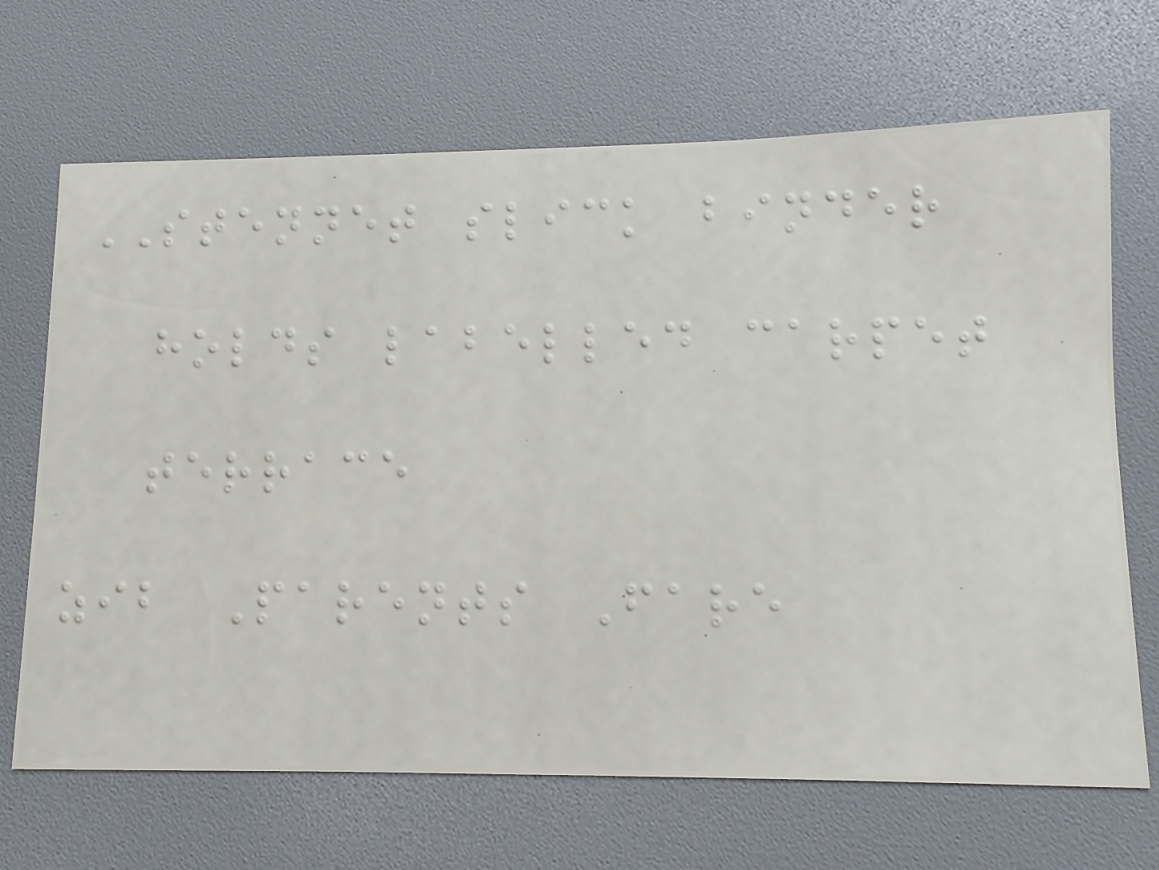STENNET slick binder
holds labelled carpet
terrace
zib Parents Fare
